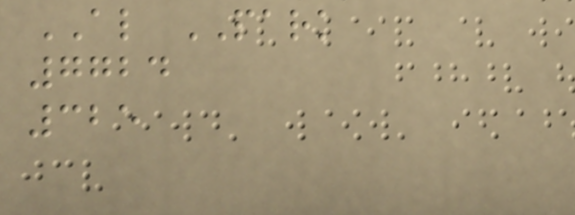AL PARK
7724
325
